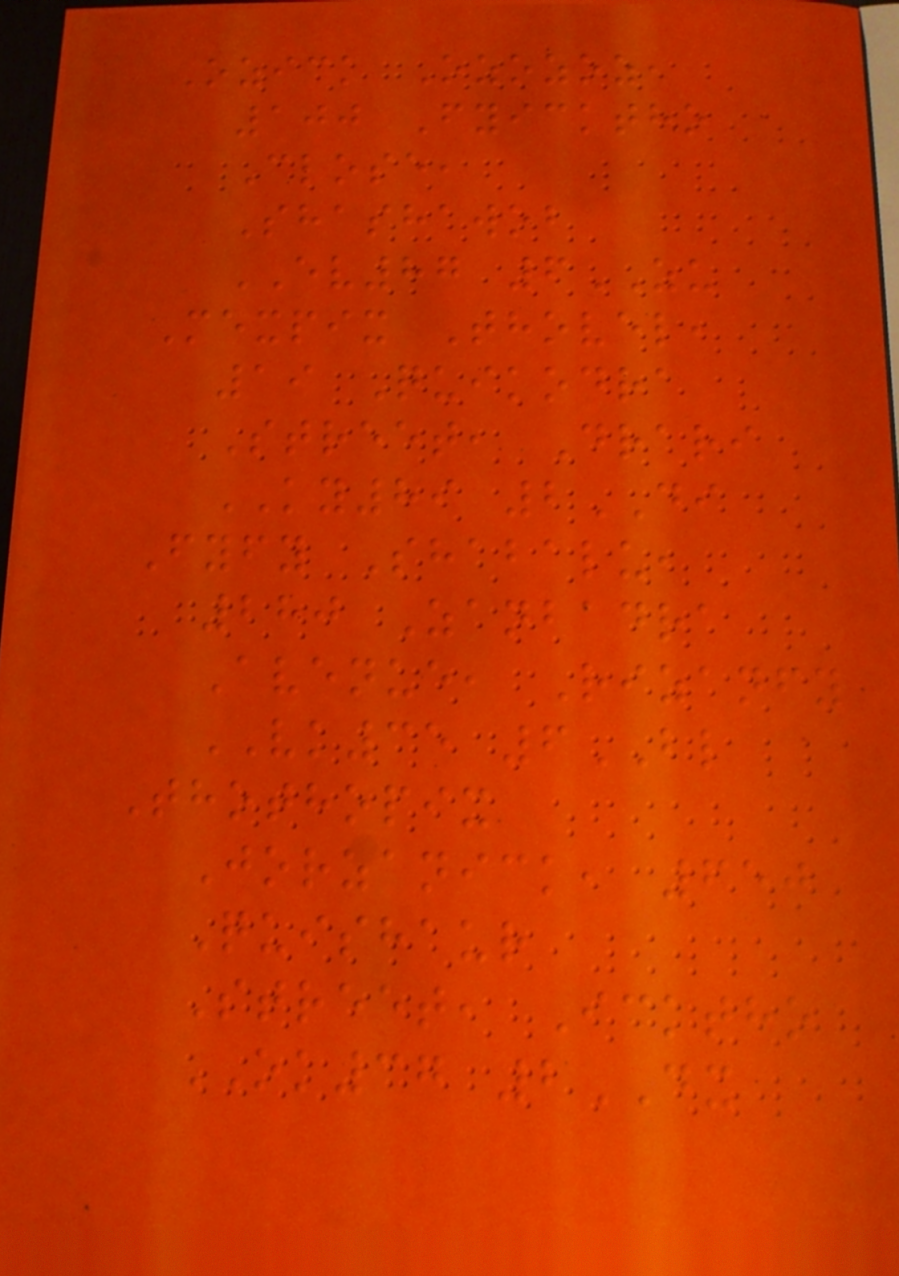Ozick Ozozoz,
100 Fyicktho
Close,
Shashawob
EV87 6ZU
Mexpix Thovel,
19 Quikodra
Street, Drari
KY89 2DI
Fyfy Shabalu,
280 Zanbadra
Avenue, Rizanfy
VK35 6BL
Thothopix
Jorzanick, 650
Quishaur
Street, Icktho
OK37 2DX
